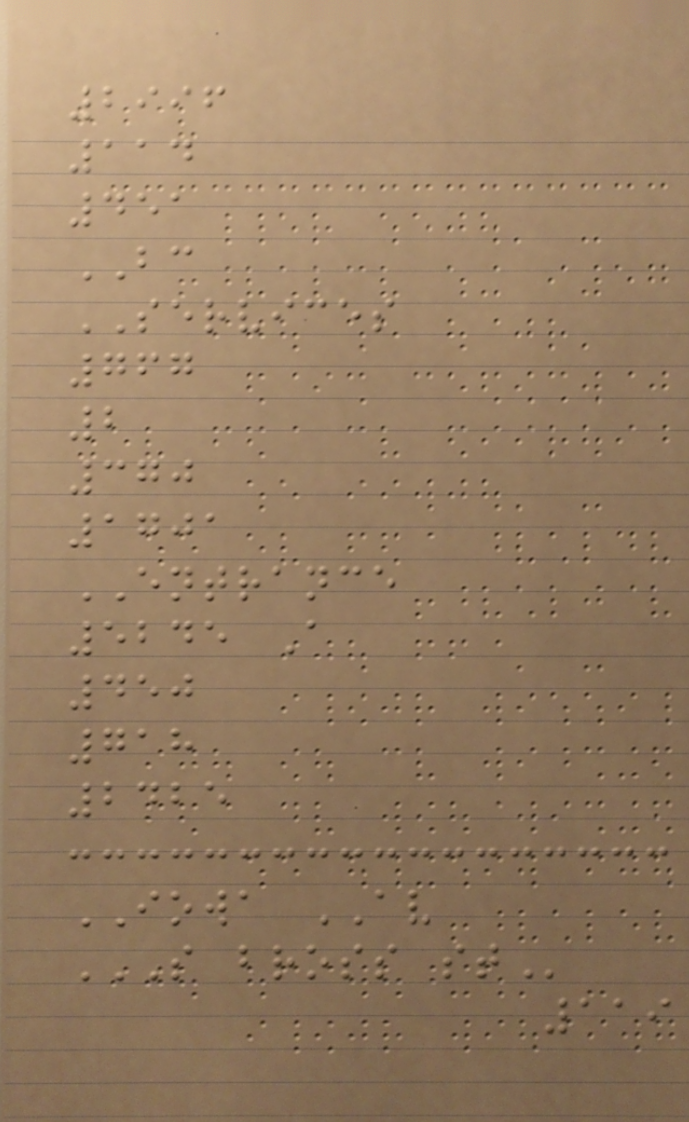2996
114
451
BC
SERVICES
767
2
370
1701
ENTRANCE
5245 A
450
718
2425
IOWA AV
S BROSS ST
119
